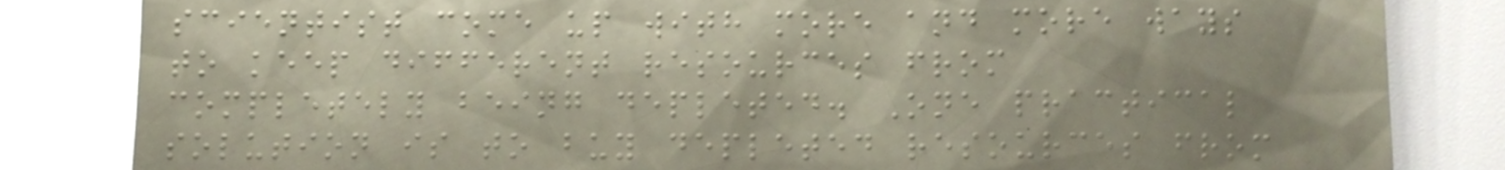scientist come up with more and more ways
to keep different resources from
completely being depleted. One practical
solution is to buy depleted resources from
